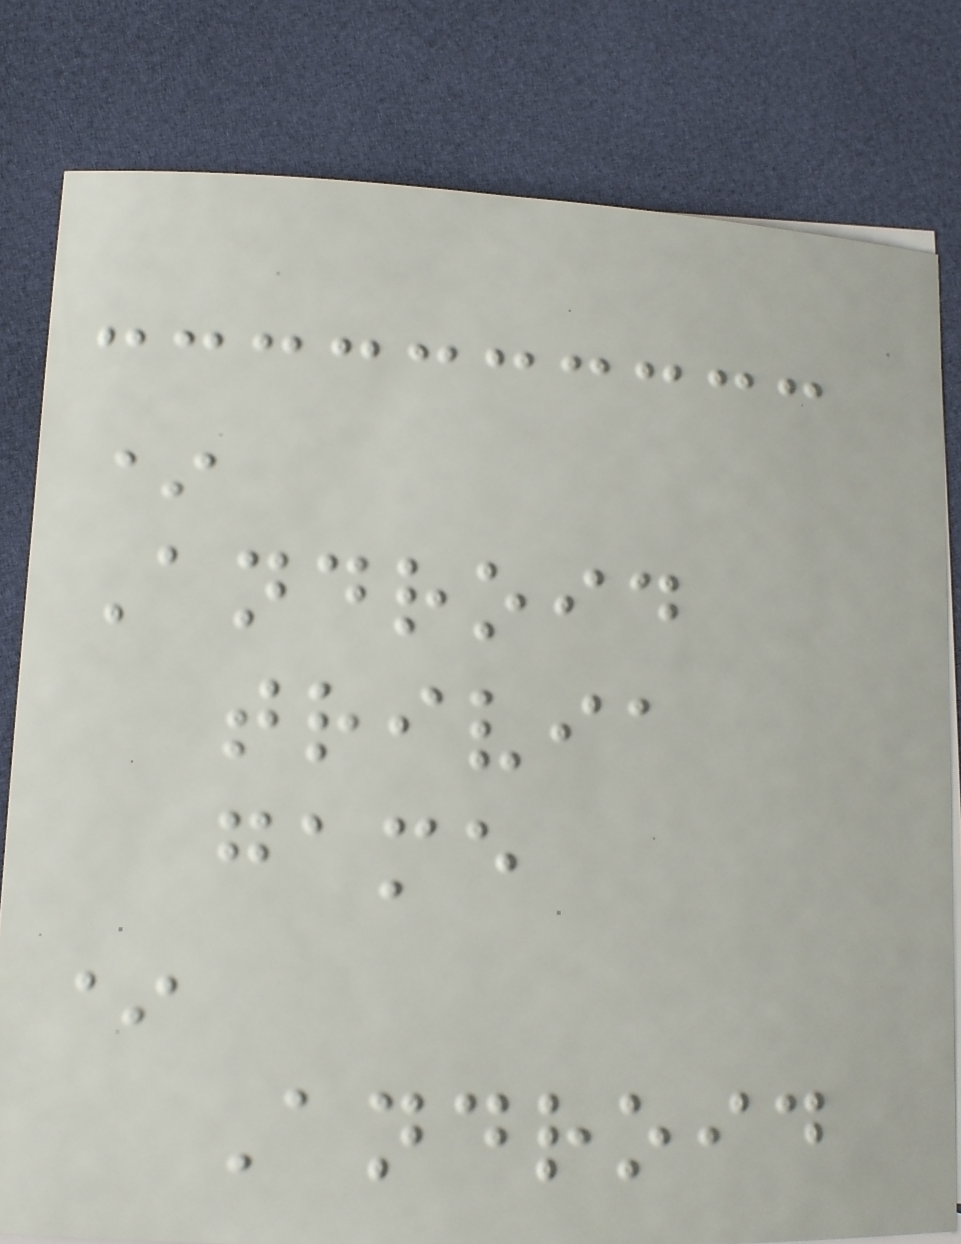*
Android
trivia
game
*
Android
